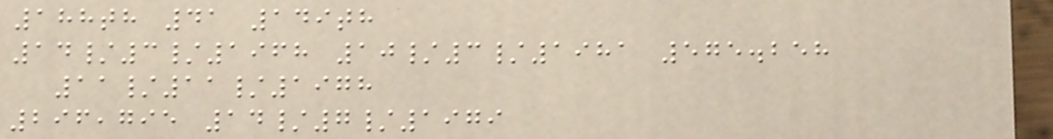188th 41 149th
14/3/1968 10/3/1981 575.258
11/11/1978
296,795 14/7/1979
